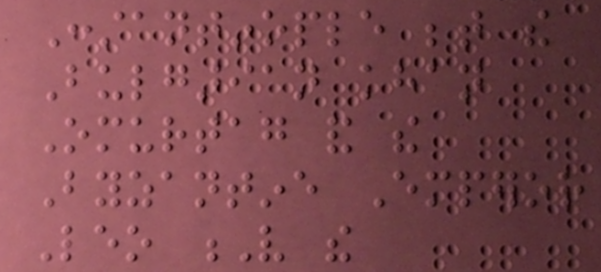Constantinople between the
Bulgarian khan
Omurtag and the
Byzantine Emperor
Leo V the
